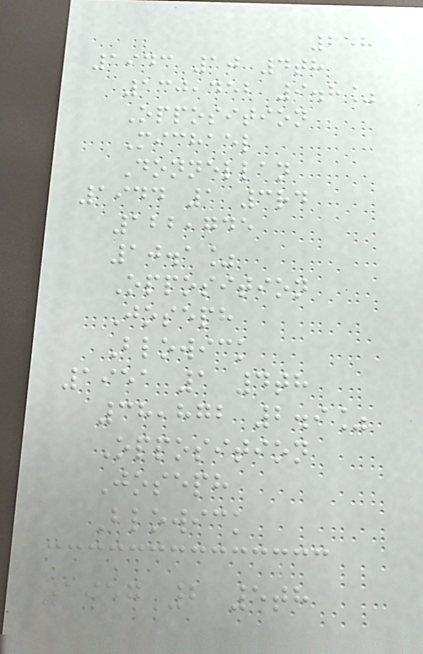258
1943 10 4th
130,452 9.8%
Opposition
Michael
Donnellan
1944 1 3rd
122,745
10.1%
Opposition
Joseph
Blowick
1951 1 4th
38,872 2.9%
Opposition
Joseph
Blowick
1957 2 5th
